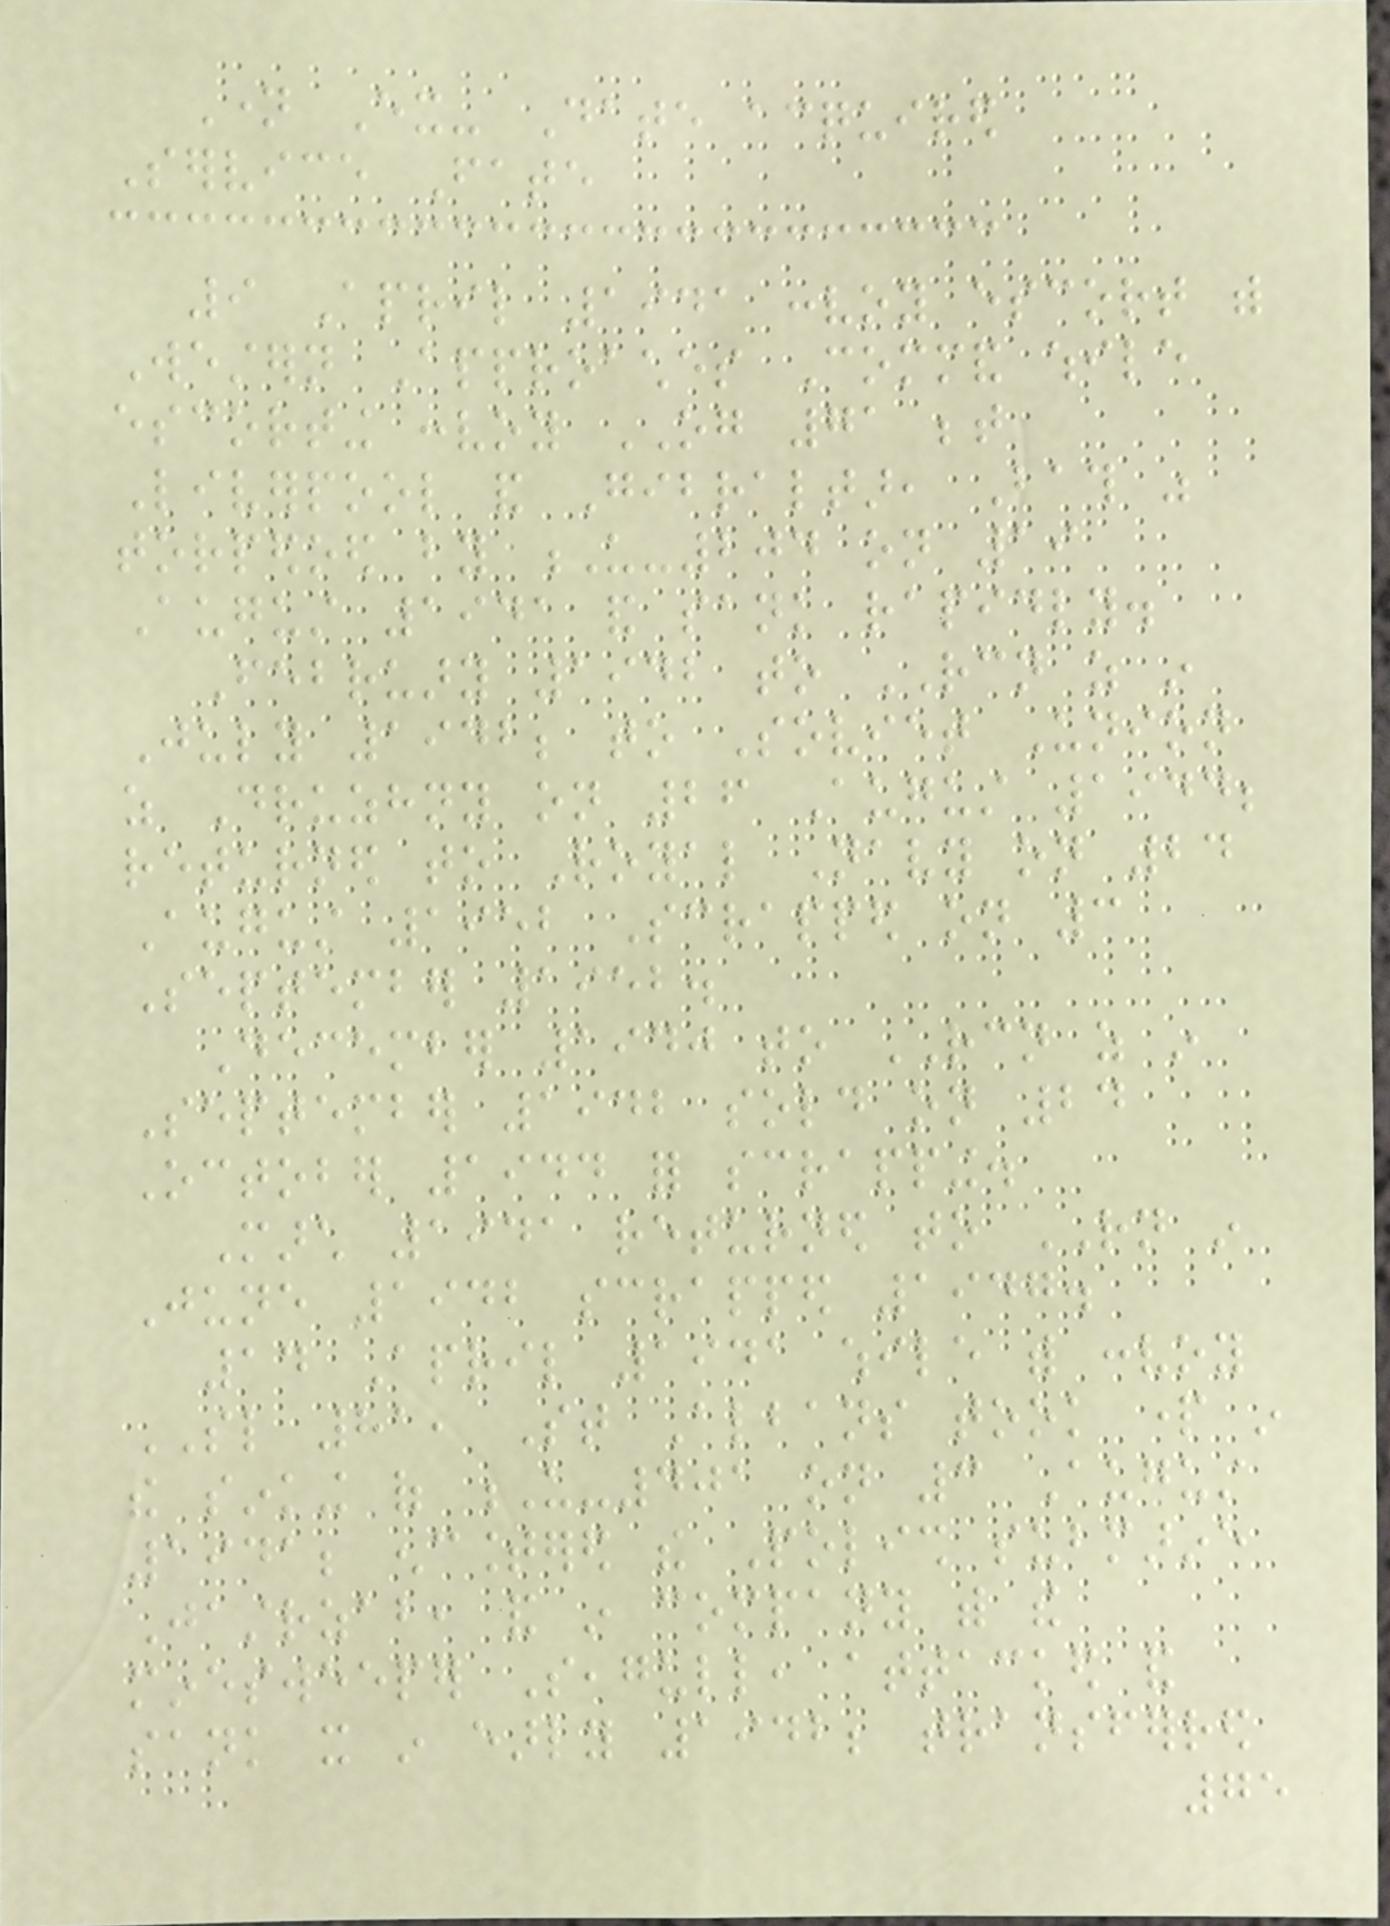Name Ex- Date acquired
Service Fate
9 April 1941 convoy escort with
Western Approaches Command while
escorting convoy OG 71 between
Liverpool and Gibraltar, Bath was
torpedoed by U-204 on 19
August 1941 and sank rapidly.
February 1942 to RCN as in
July 1942; to Soviet Union
as Druzhny on 26 August 1944;
returned to Royal Navy on 24
August 1952 Scrapped on 3
September 1952.
December 1940 to RCN as in
September 1942 sold on 24
October 1944 for scrapping.
March 1941 returned to RN in
June 1942 scrapped 1947.
14 April 1941 while with convoy
SL 81, St Albans took part in
the sinking of U-401 on 3 August
1941; encountered the Polish submarine
Jastrzab, and in company with the
minesweeper Seagull, attacked and
sank it in early 1942; transferred
75
